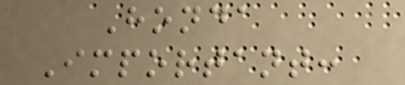Honda
Important:
